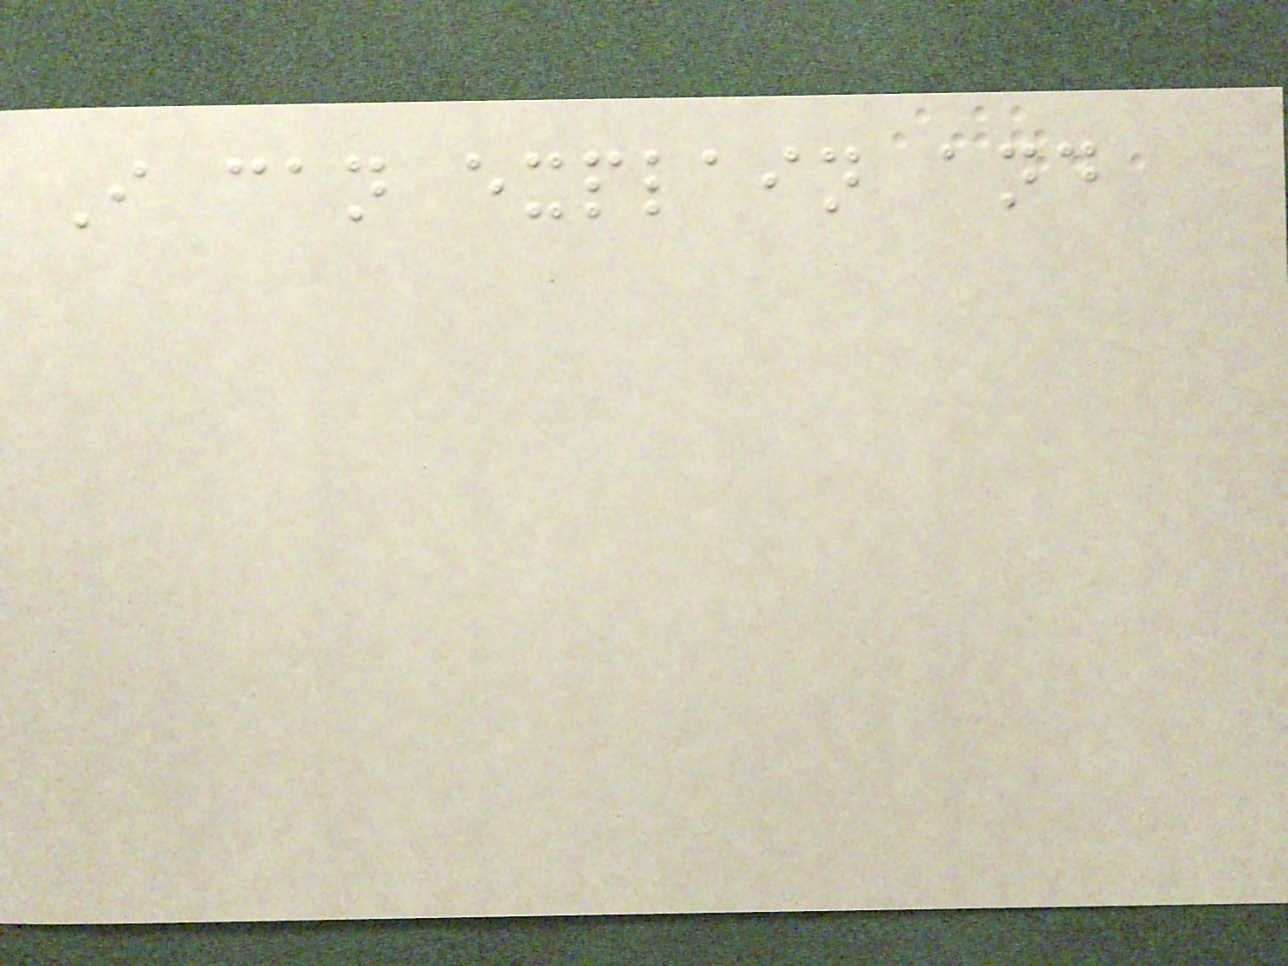I can explain and
